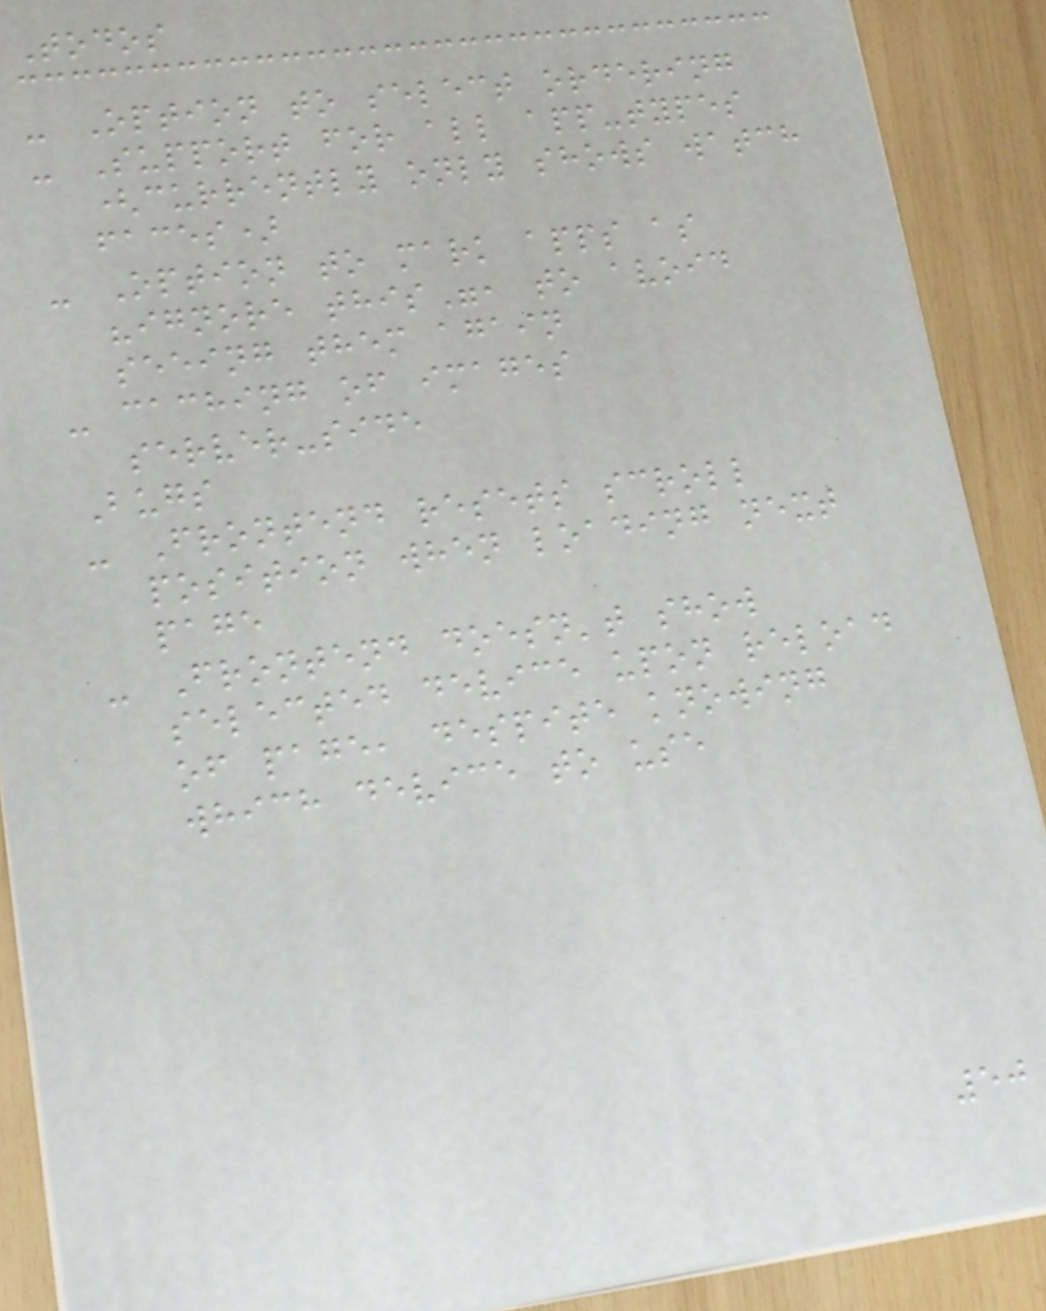Todos
- Option to select ordering
- Support for all app-types
(currently only shows watch
faces)
- Option to mark apps as
"ignore this", to avoid
seeing them again
- caching of images
server-side
Bugs
- Frontend resets scroll
position when loading next
page
- Frontend doesn't show
selected device upon reload
of page, despite knowing
which device to use
50
